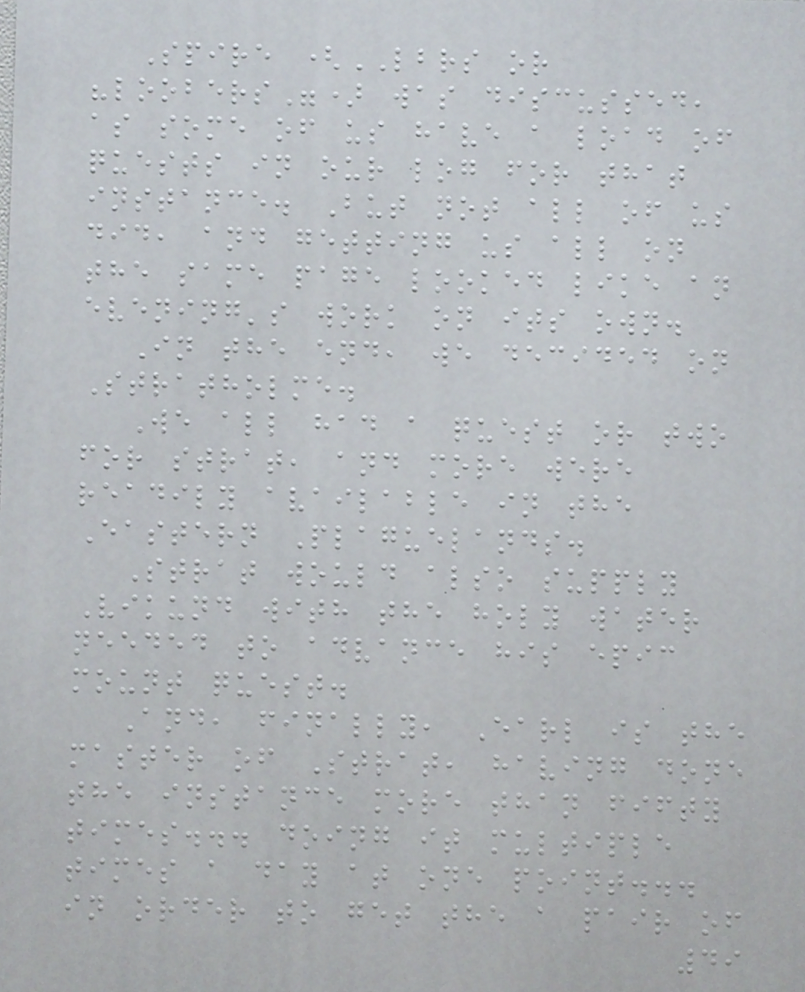Spire (LBRS or
"loobers") was discussed,
as some of us have a load of
quests in our log for that
instance. But not all of us
did, and getting us all on
the same page looked like an
evening's work on its own.
In the end, we decided on
Stratholme.
We all had a quest or two
for strat, and more were
readily available in the
Eastern Plaguelands.
Strat would also supply
Vikund with the holy water
needed to advance his epic
mount quest.
And, finally, Earl is the
master of Strat, having done
the instance more than fifty
times... doing it multiple
times a day at one point...
in order to get the a pair of
49
